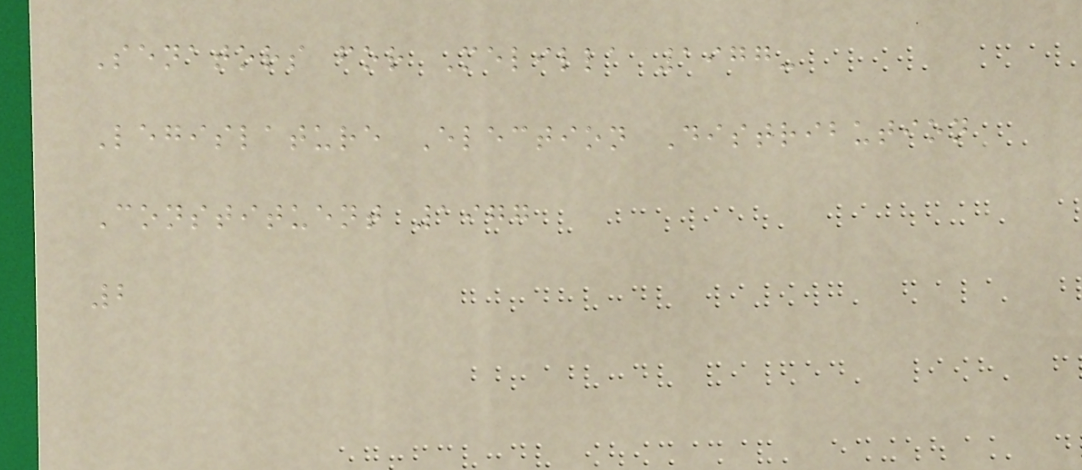Senators for Melilla 1977-
Legislature Election Distribution
Constituent 1977
2
